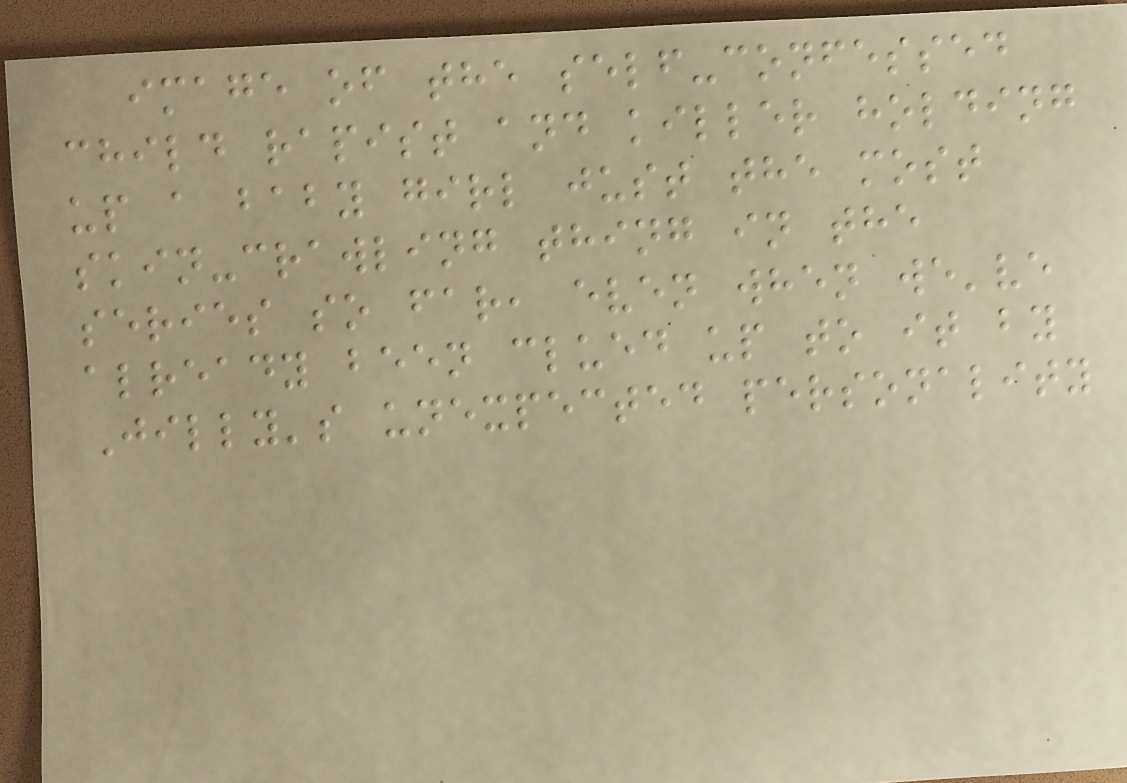image of the self-confessed
child rapist and killer holding
up a baby girl just the most
skin-crawling thing in the
series so far, even when we've
already been clued up to it by
Jilly's unexpected personality
